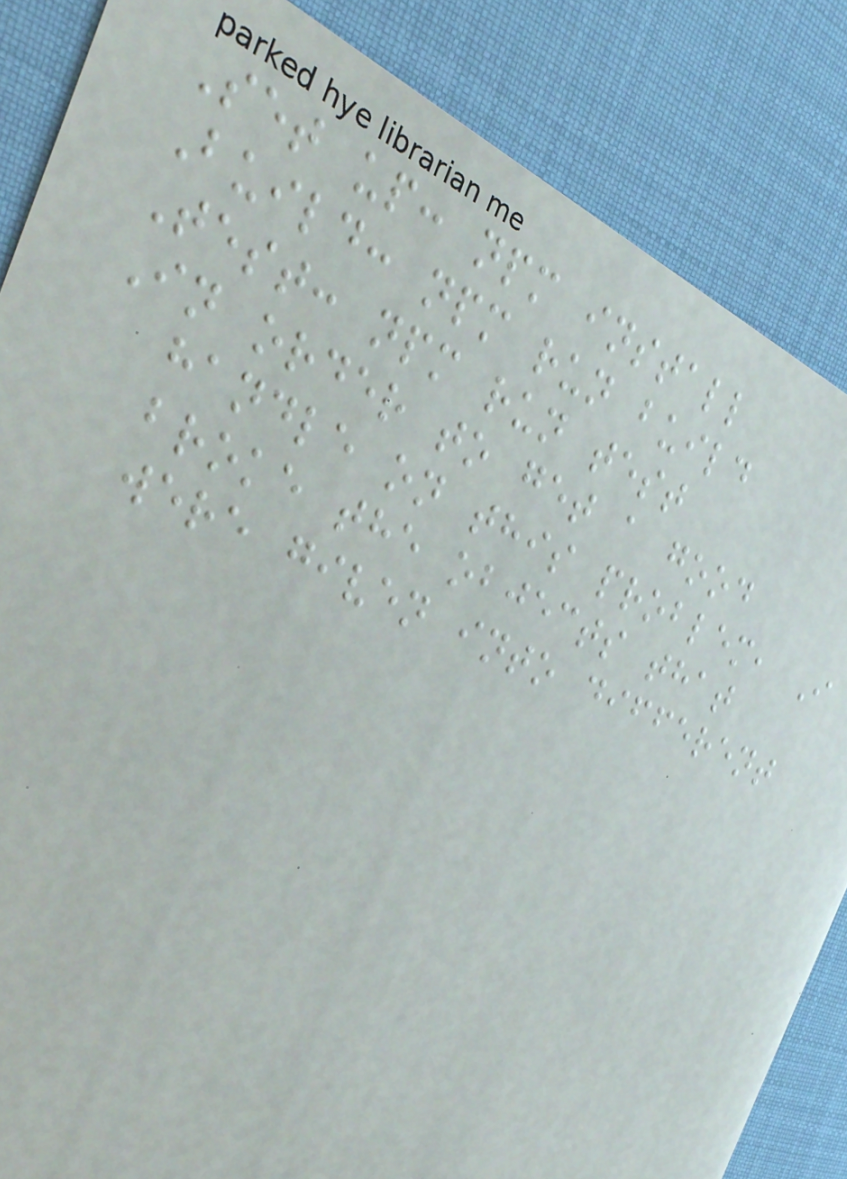Set up: npm install
Build: npm run build
Test: npm run test
In order to get a good
handle on this problem, I
broke the objects that
were given into different
